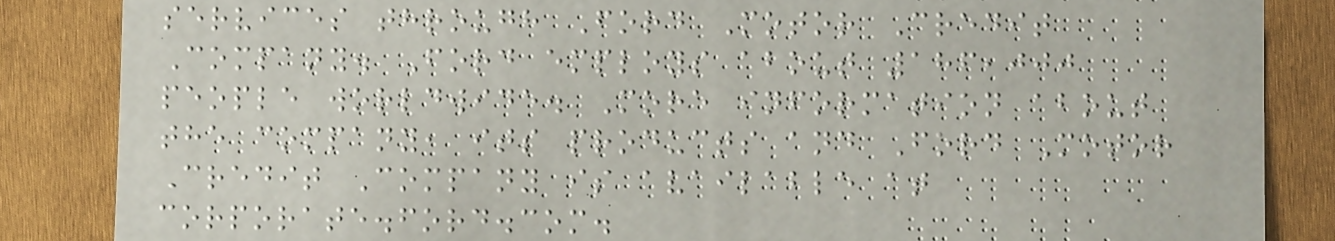services through Ford Motor Credit
Company. Ford employs about 186,000
people worldwide. More information about
the company, its products and Ford Motor
Credit Company is available at
corporate.ford.com.
